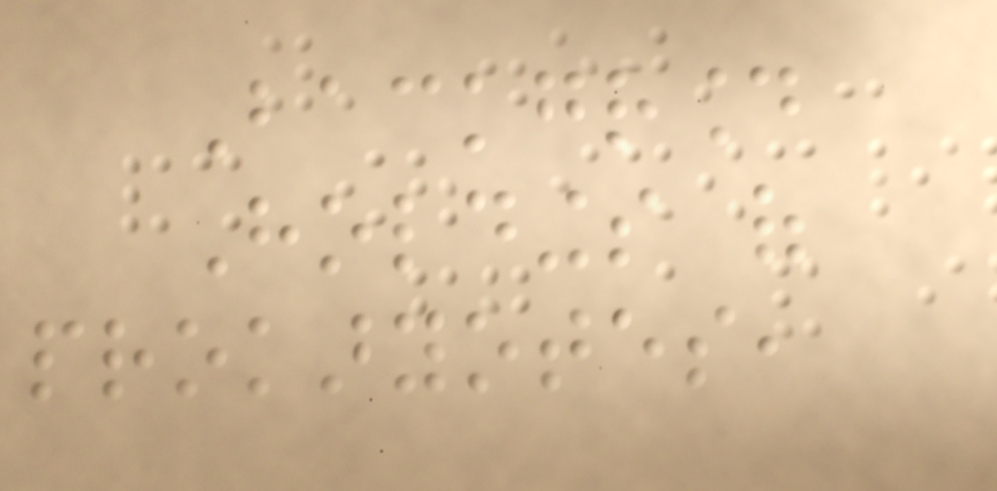Background
Holdings of
prokaryotes,
